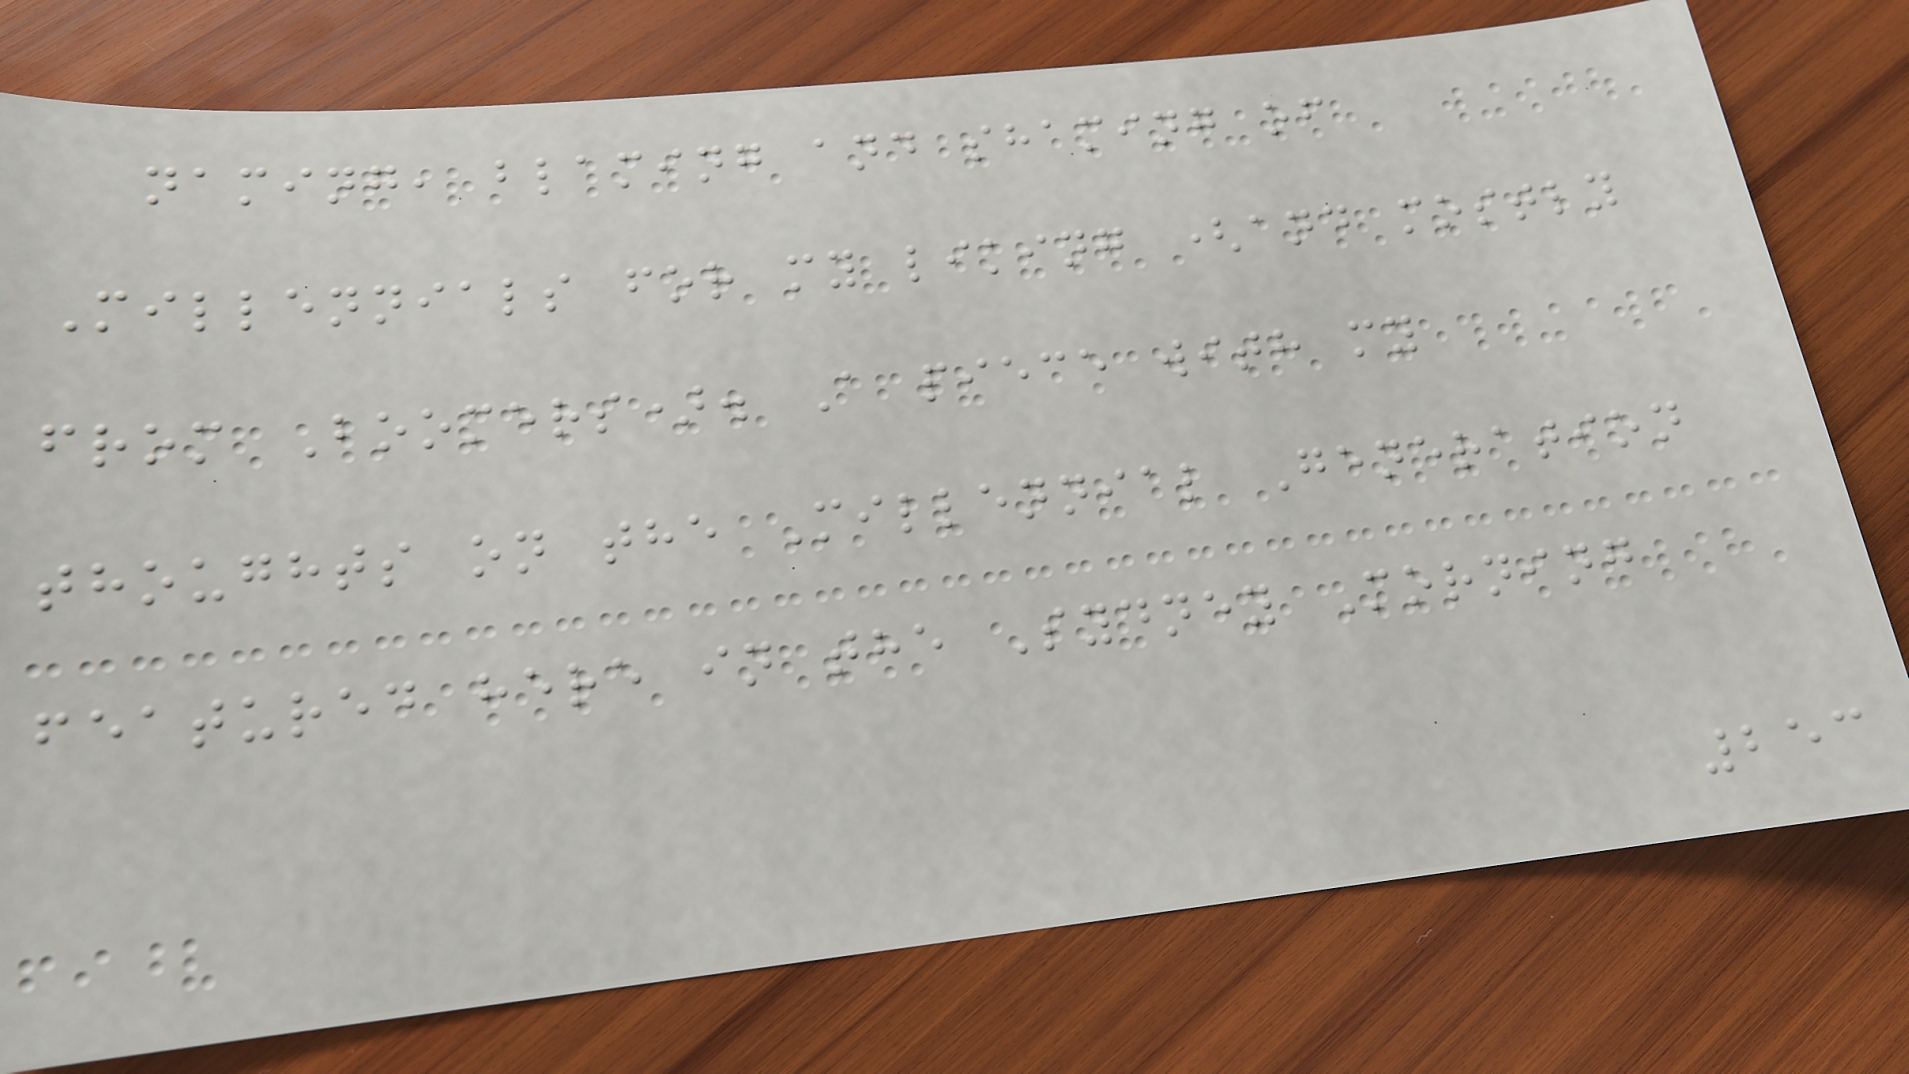naming, blaming and shaming of
Millennials for my liking (and mostly
from Boomers). A piece with my
thoughts on the Millennial Generation
featured here in the Sydney Morning
253
